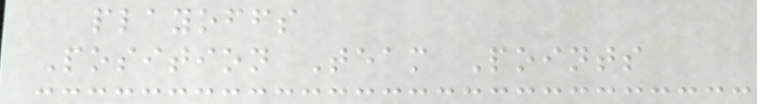playoffs
Position Team Points
